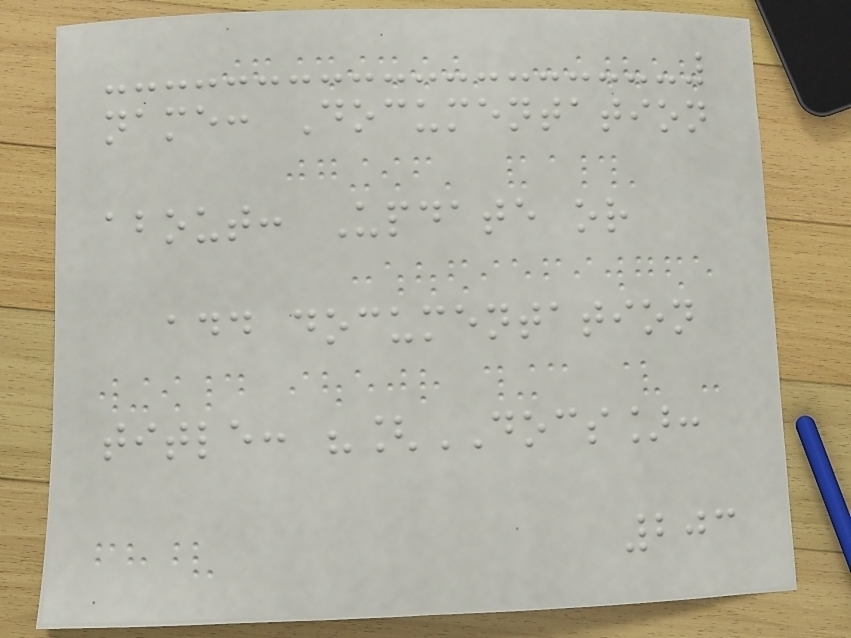name: Documentation
about: Update or
add documentation
title: "[DOCS]:
203
